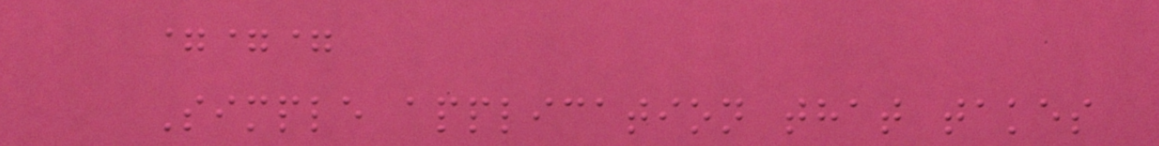===
Simple application that takes
